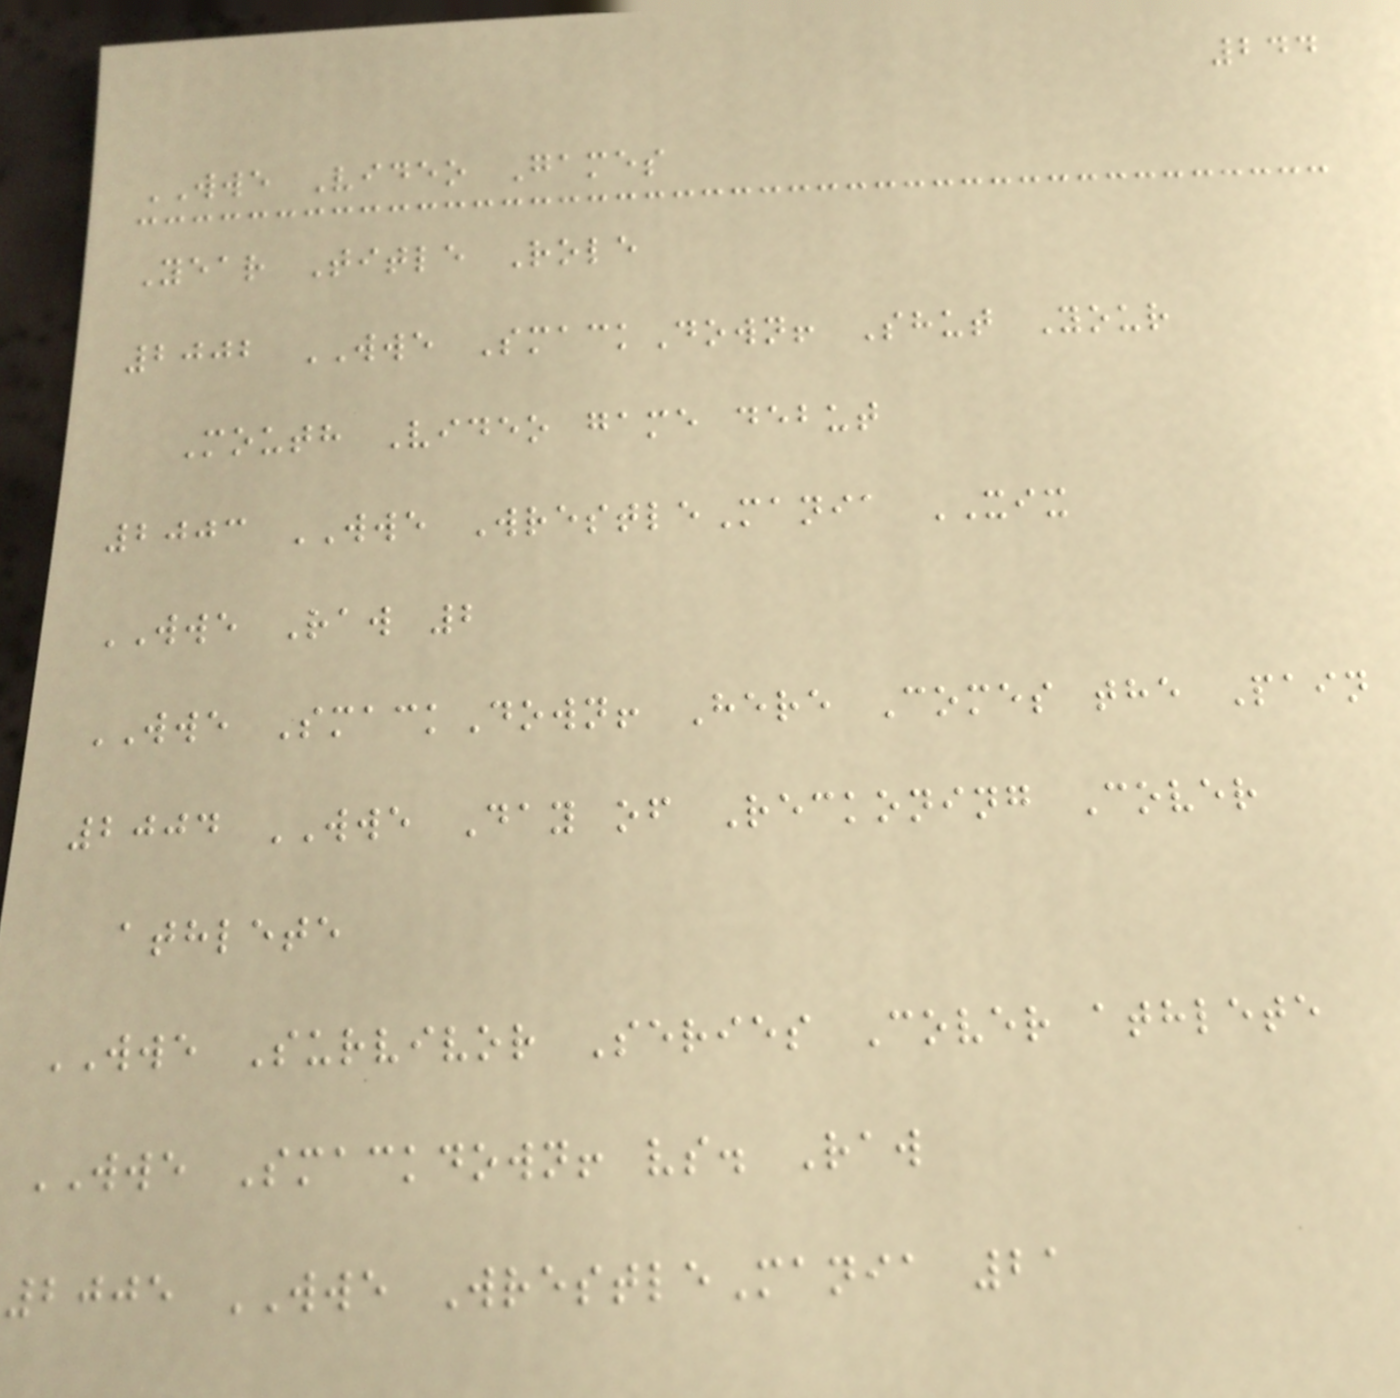244
WWE Video Games
Year Title Role
2002 WWE SmackDown! Shut Your
Mouth Video game debut
2003 WWE WrestleMania XIX
WWE Raw 2
WWE SmackDown! Here Comes the Pain
2004 WWE Day of Reckoning Cover
athlete
WWE Survivor Series Cover athlete
WWE Smackdown! vs. Raw
2005 WWE WrestleMania 21
